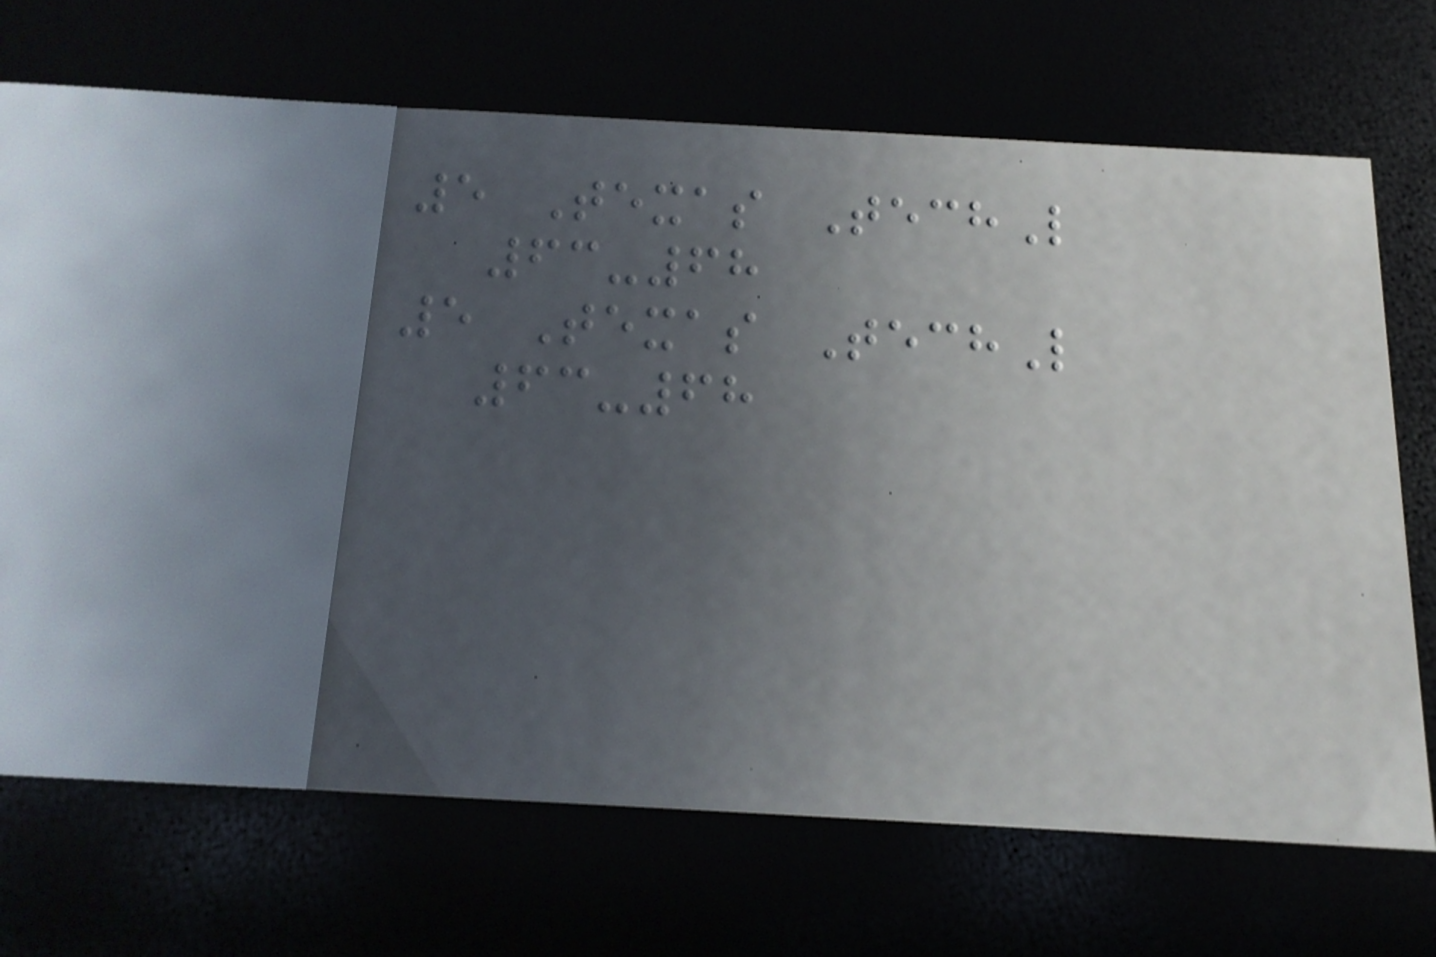5 Texas TechL
63-68
5 Texas TechL
63-68
